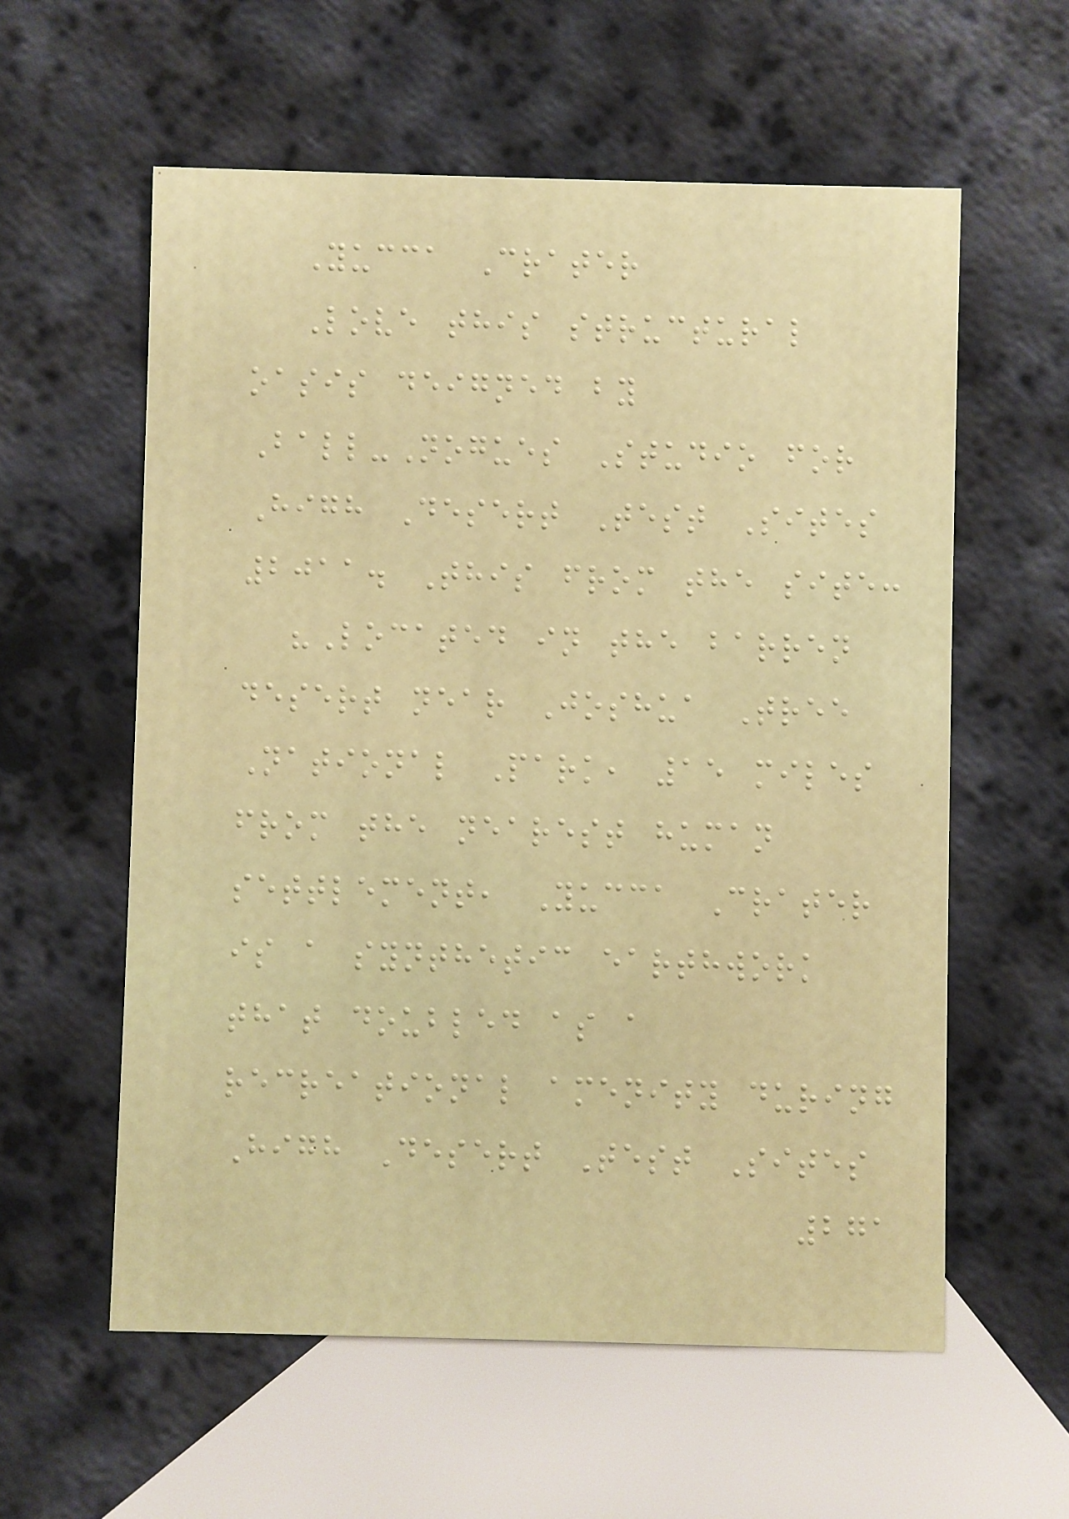Yucca Crater
Love this structural
oasis deigned by
Ball-Nogues Studio for
High Desert Test Sites
2011. This from the site:
"Located in the barren
desert near Joshua Tree
National Park, 15 miles
from the nearest human
settlement, Yucca Crater
is a synthetic earthwork
that doubled as a
recreational amenity during
High Desert Test Sites
271
